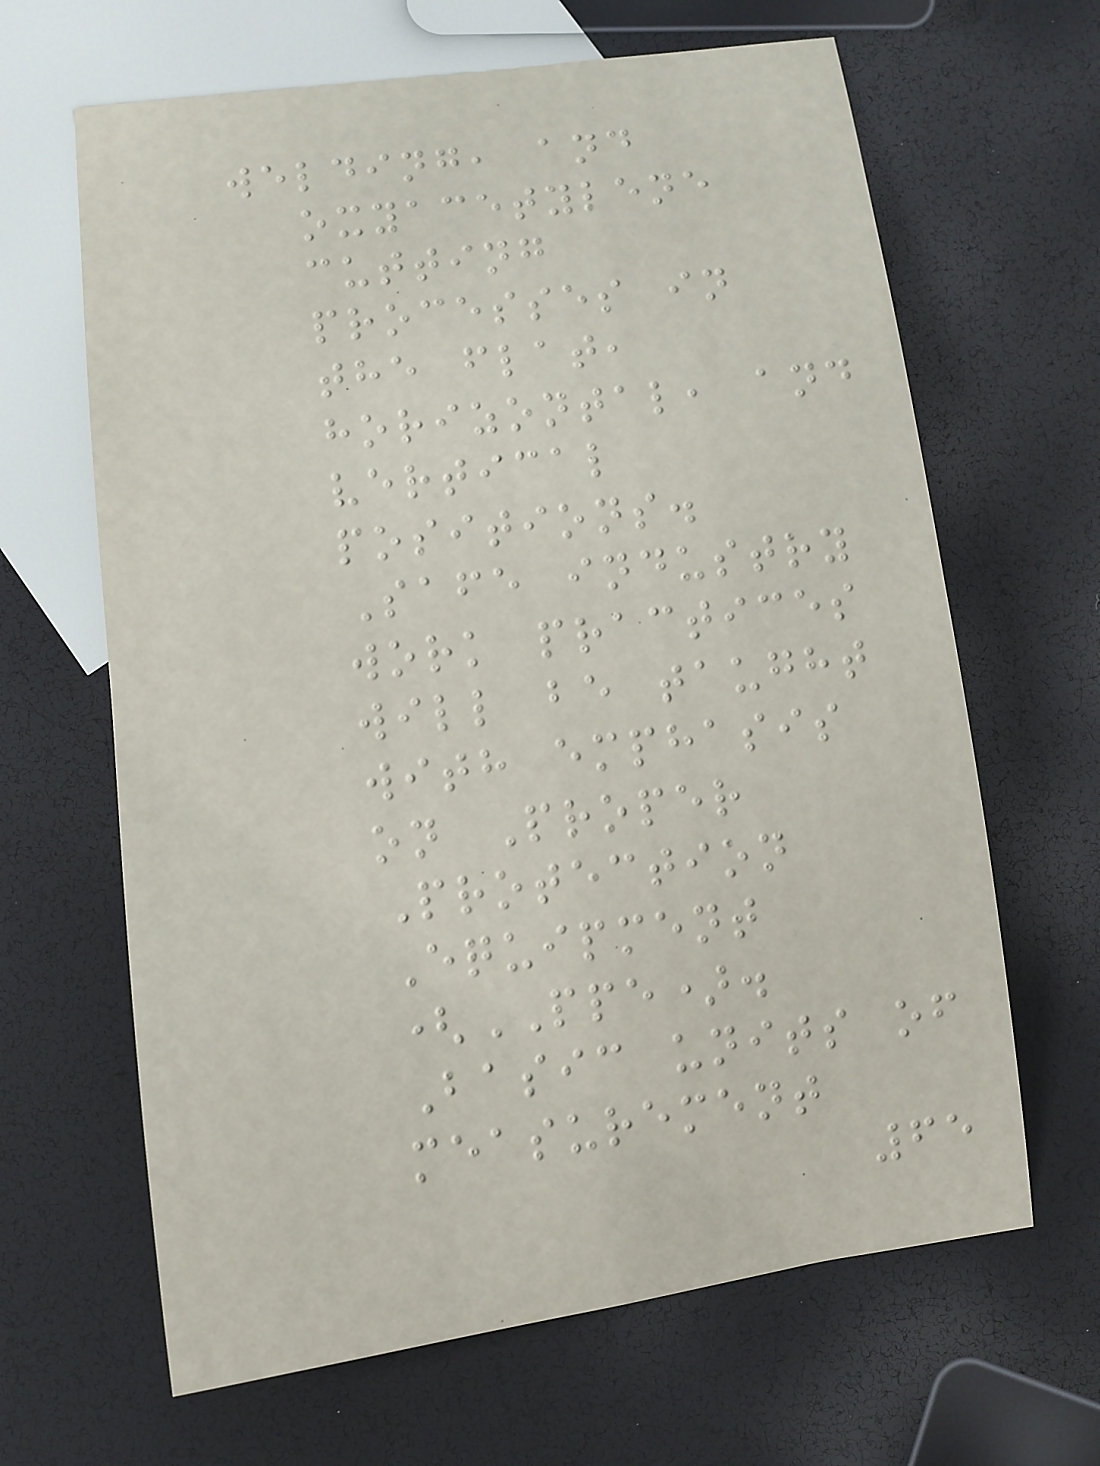welding, and
oxyacetylene
cutting
processes in
the flat,
horizontal, and
vertical
positions.
Safe industry
work practices
will be taught
with emphasis
on Proper
Protection
Equipment
(PPE).
Basic units of
measurement
65
